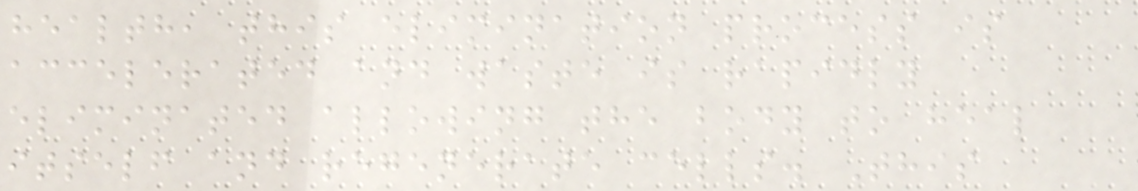health, this elimination process is
accelerated and waste is rapidly
eliminated allowing the body to heal
itself and regenerate cells. This
